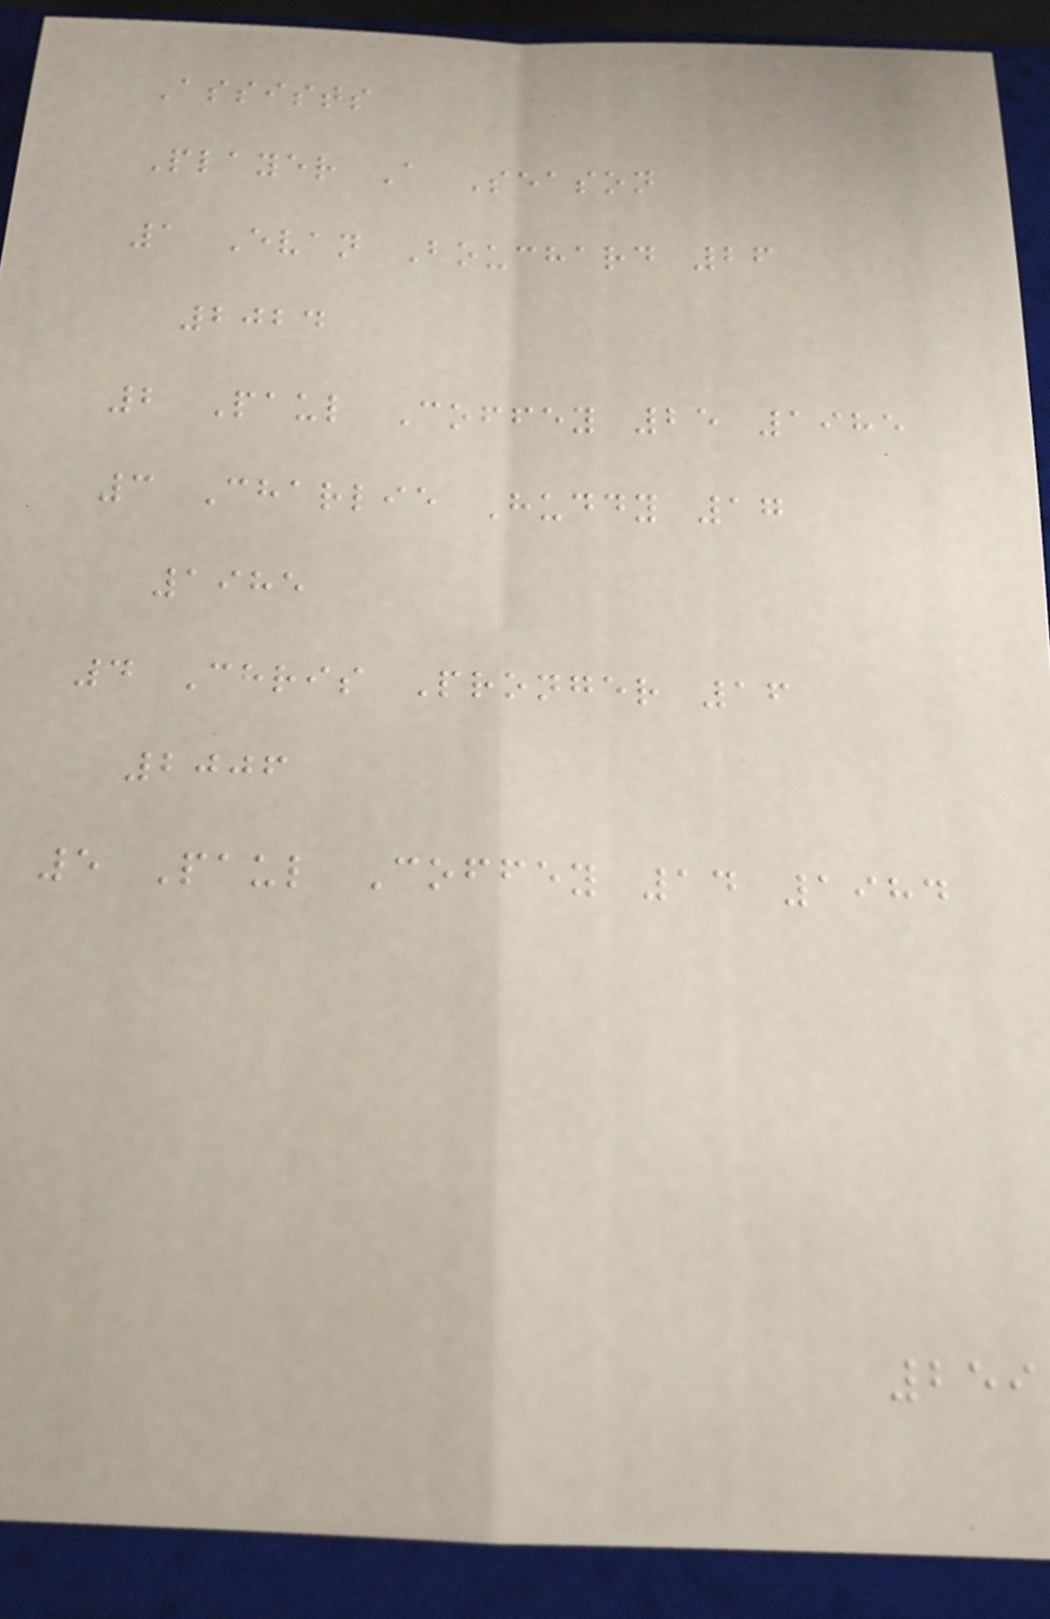Assists
Player A Season
1 Evan Bouchard 26
2024
2 Paul Coffey 25 1985
3 Charlie Huddy 17
1985
4 Chris Pronger 16
2006
5 Paul Coffey 14 1984
259
